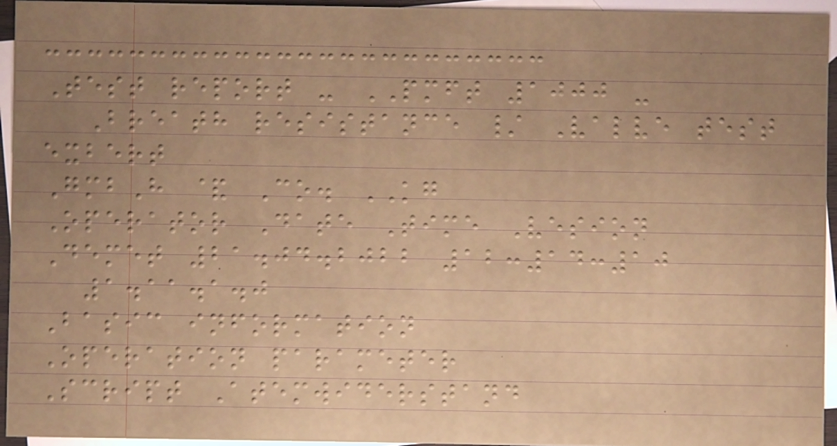Test report - PMFT 1000 -
Breath resistance / Valve test
exbert
GmbH & Co. KG
Operator Date Time Vesion
Demet 21.04.2022 12:14:10
1.11.1.0
Basic information
Operation parameter
Script Atemwiderstand
